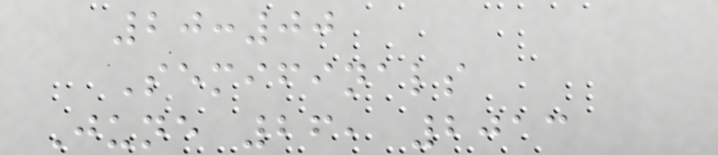20:00
Semifinals
June 26, 2013
